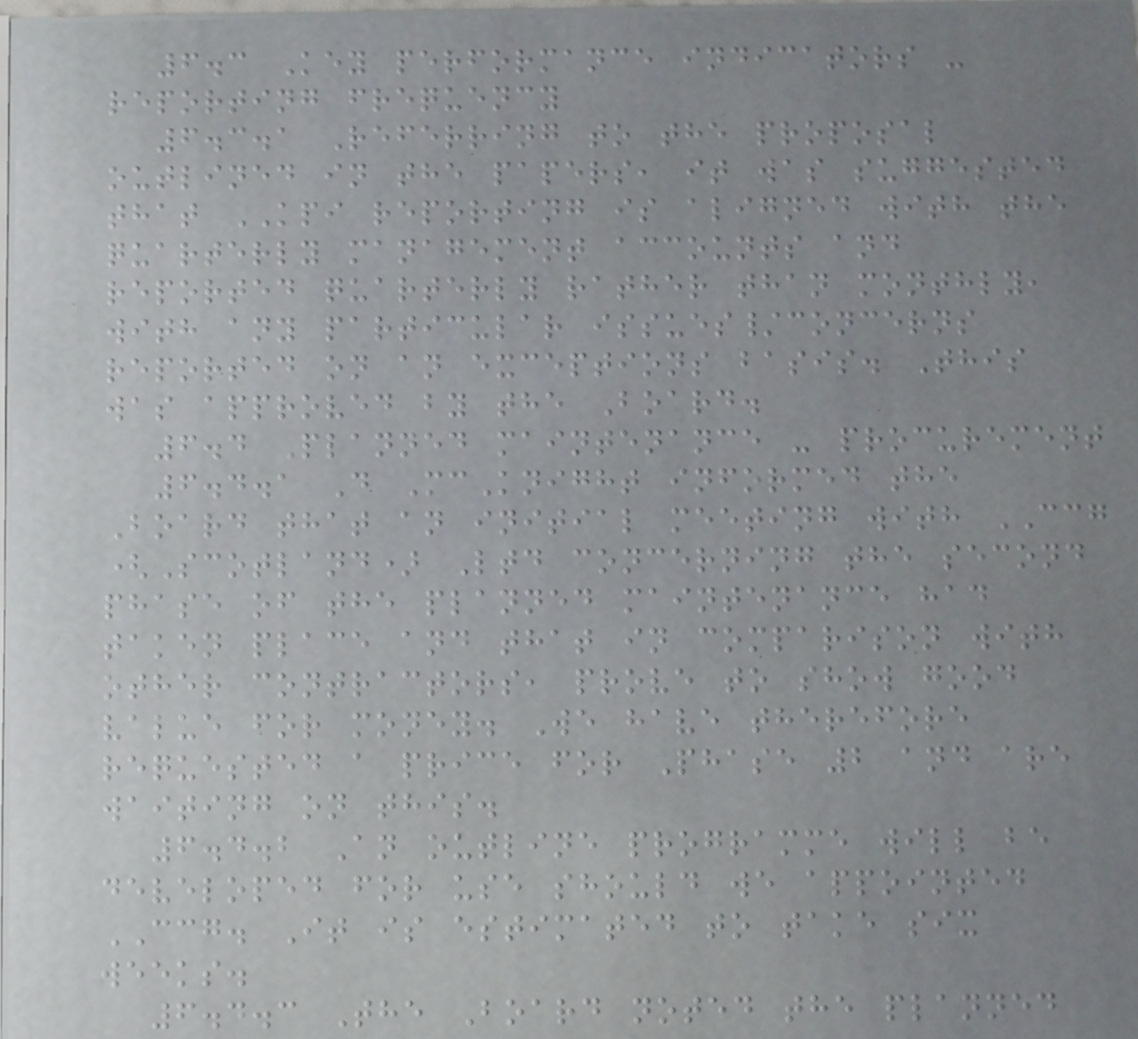6.3 Key performance indicators -
reporting frequency
6.3.1 Referring to the proposal
outlined in the papers, it was suggested
that KPI reporting is aligned with the
quarterly management accounts and
reported quarterly rather than monthly,
with any particular issues/concerns
reported on an exceptions basis. This
was approved by the Board.
6.4 Planned maintenance - procurement
6.4.1 D McKnight informed the
Board that an initial meeting with CCG
(Scotland) Ltd concerning the second
phase of the planned maintenance had
taken place and that in comparison with
other contractors, prove to show good
value for money. We have therefore
requested a price for Phase 2 and are
waiting on this.
6.4.2 An outline programme will be
developed for use should we appointed
CCG. It is estimated to take six
weeks.
6.4.3 The Board noted the planned
